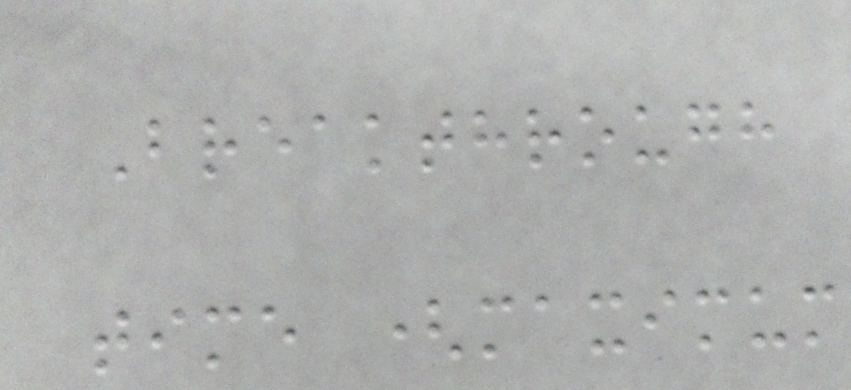Breakthrough
time (maximum
